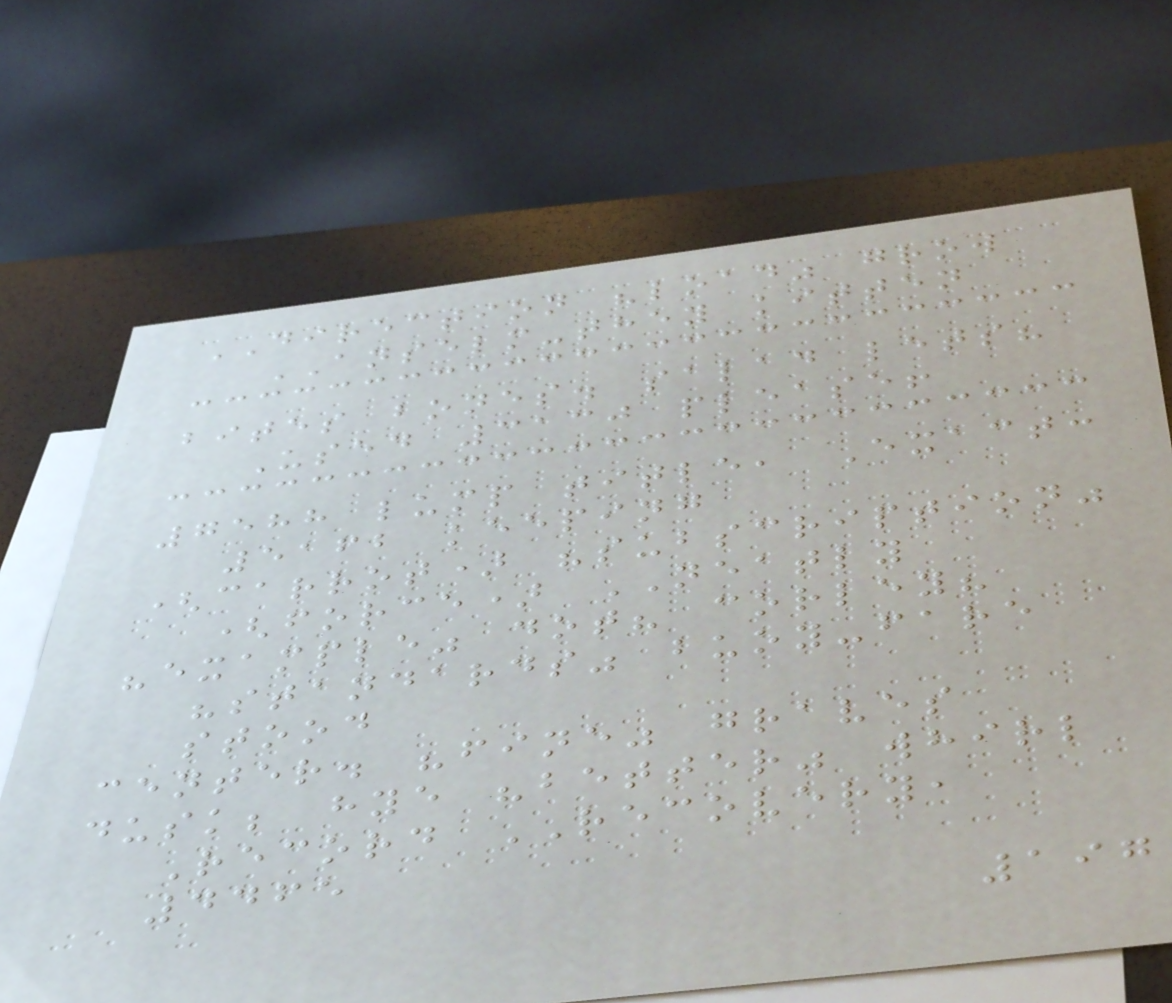DIRECTION "load" grow
ANSELM-they kitten
bites bones. salad lets?
Used 3130 please!
7588 lump title, Exact:
5162 keeping
(carrot) "subscription"
(force) NEATLY
"example" dot? corley?
"standards" buoy-fare
stood
center. "fine" graves
dusk; hye "better" whirl
Record RECOVERY,
4465
197
